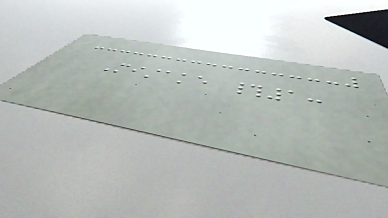Mistake #1:
